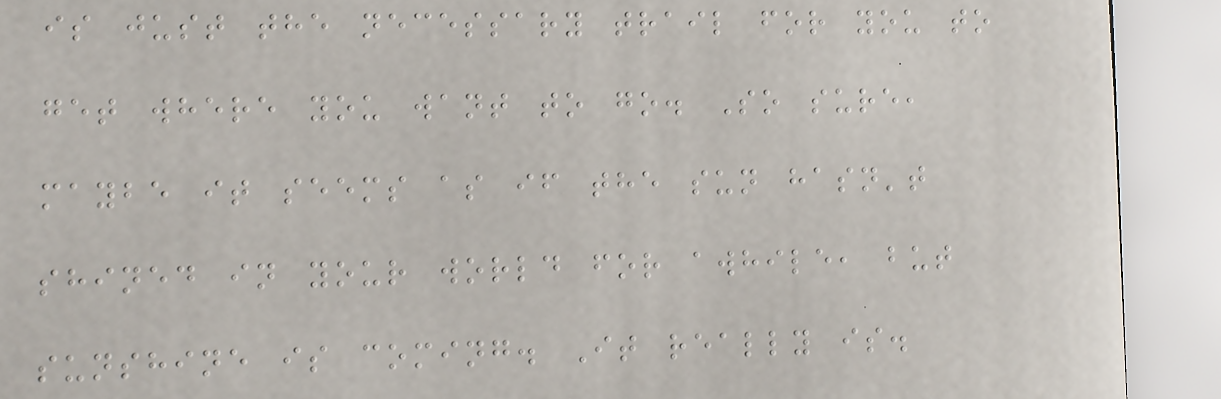is just the necessary trail for you to
get where you want to go. So sure,
maybe it seems as if the sun hasn't
shined in your world for awhile, but
sunshine is coming. It really is.
